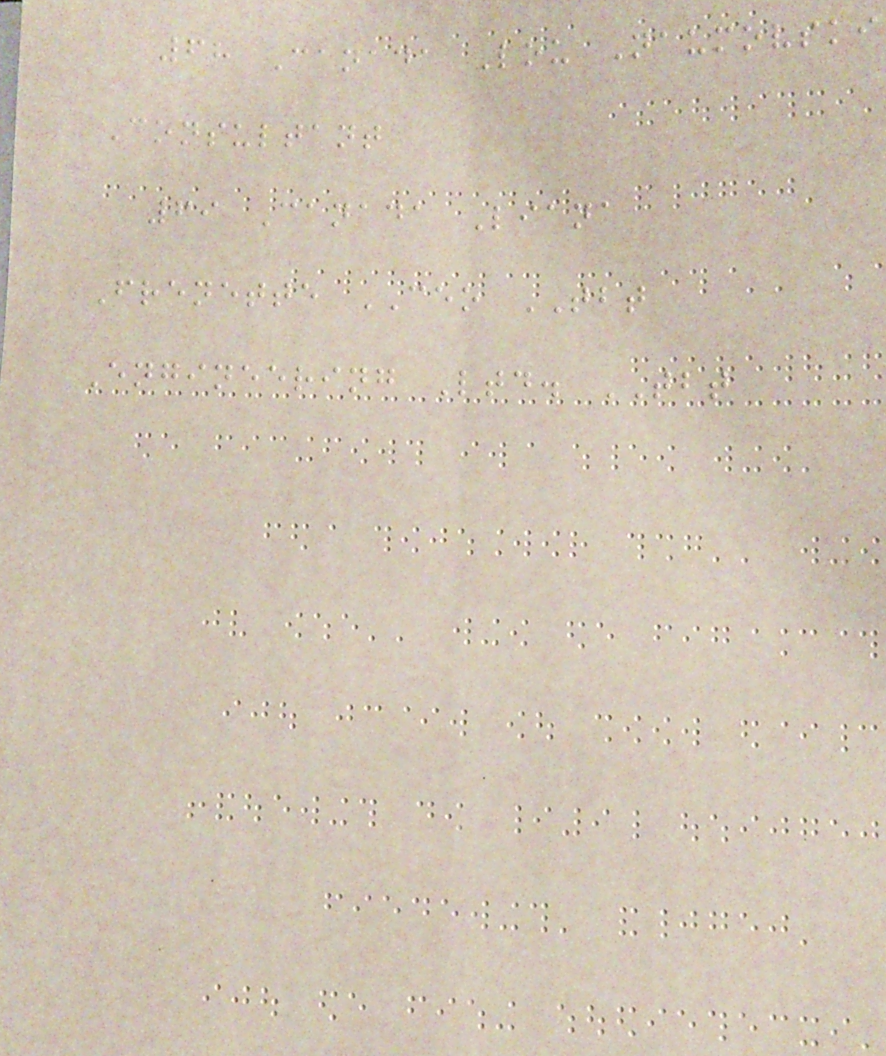68 Canada Lou Naumovski
Consultant
69 Canada Liana
Frenette CEO TBT
Engineering Ltd. TBT
